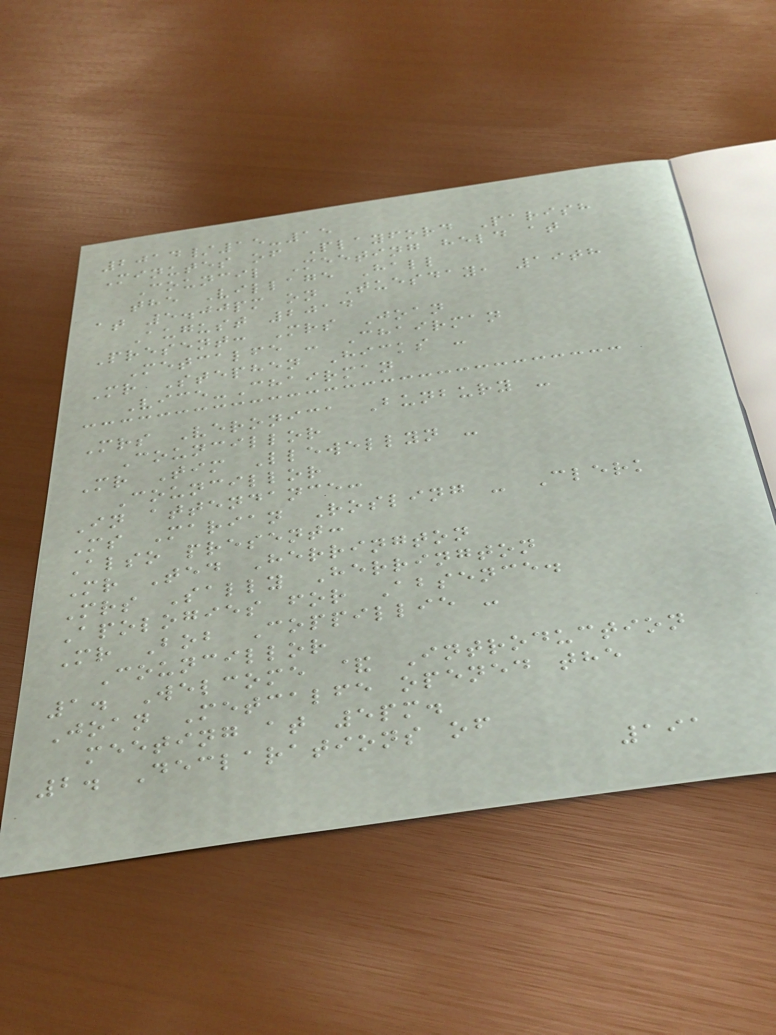2014/15-15
Minutes of Playford Parish
Council Meeting held at
the Village Hall
at 5.00pm on Tuesday, 19th
August 2014
Present: Mrs Joan
Metcalfe - Chairman
Mr Stephen Hicks -
Vice-Chairman
Mrs Veronica Bunbury -
Councillor
Mr Tim Llewellyn -
Councillor
In attendance:
Ms Marian Rosling - Clerk
Also present:
Mr Ted Herrington
Mrs Sally Herrington
Apologies for Absence.
Mr Bob Coppillie -
Councillor
1. Welcome & Introduction
Joan Metcalfe opened the
meeting at 5pm.
2. Declarations of
191
